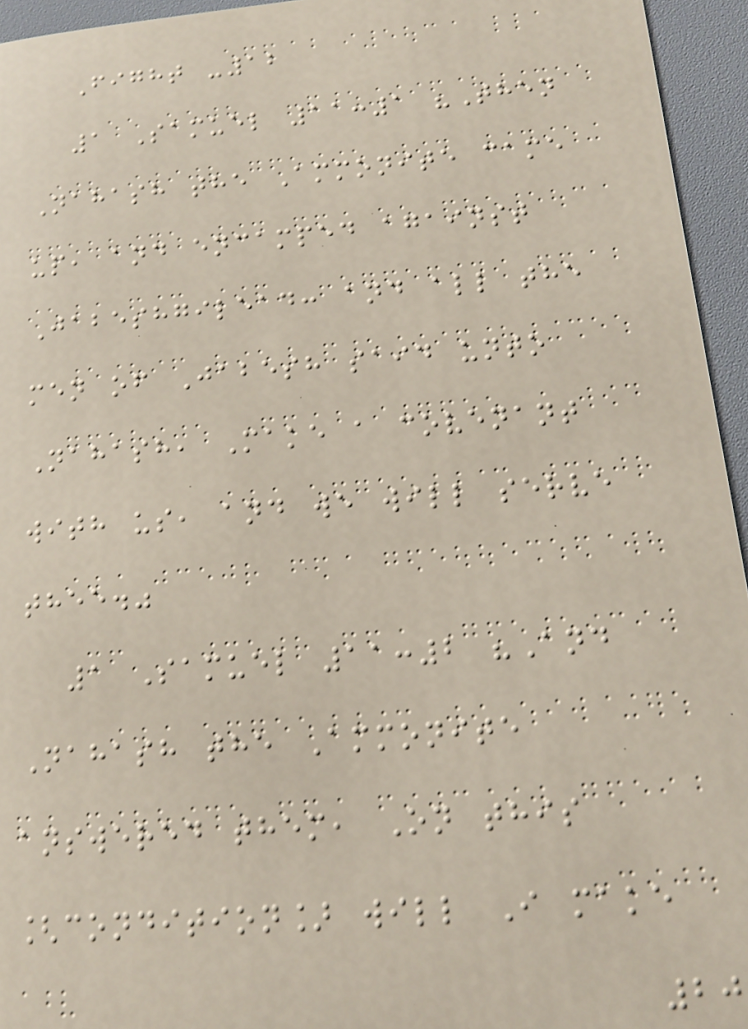Fight -12
1 Samuel 11:1 "Then
Nahash the Ammonite came
up, and encamped against
Jabeshgilead: and all the
men of Jabesh said unto
Nahash, Make a covenant
with us, and we will serve
thee."
1 Samuel 11:2 "And
Nahash the Ammonite
answered them, On this
[condition] will I make
20
